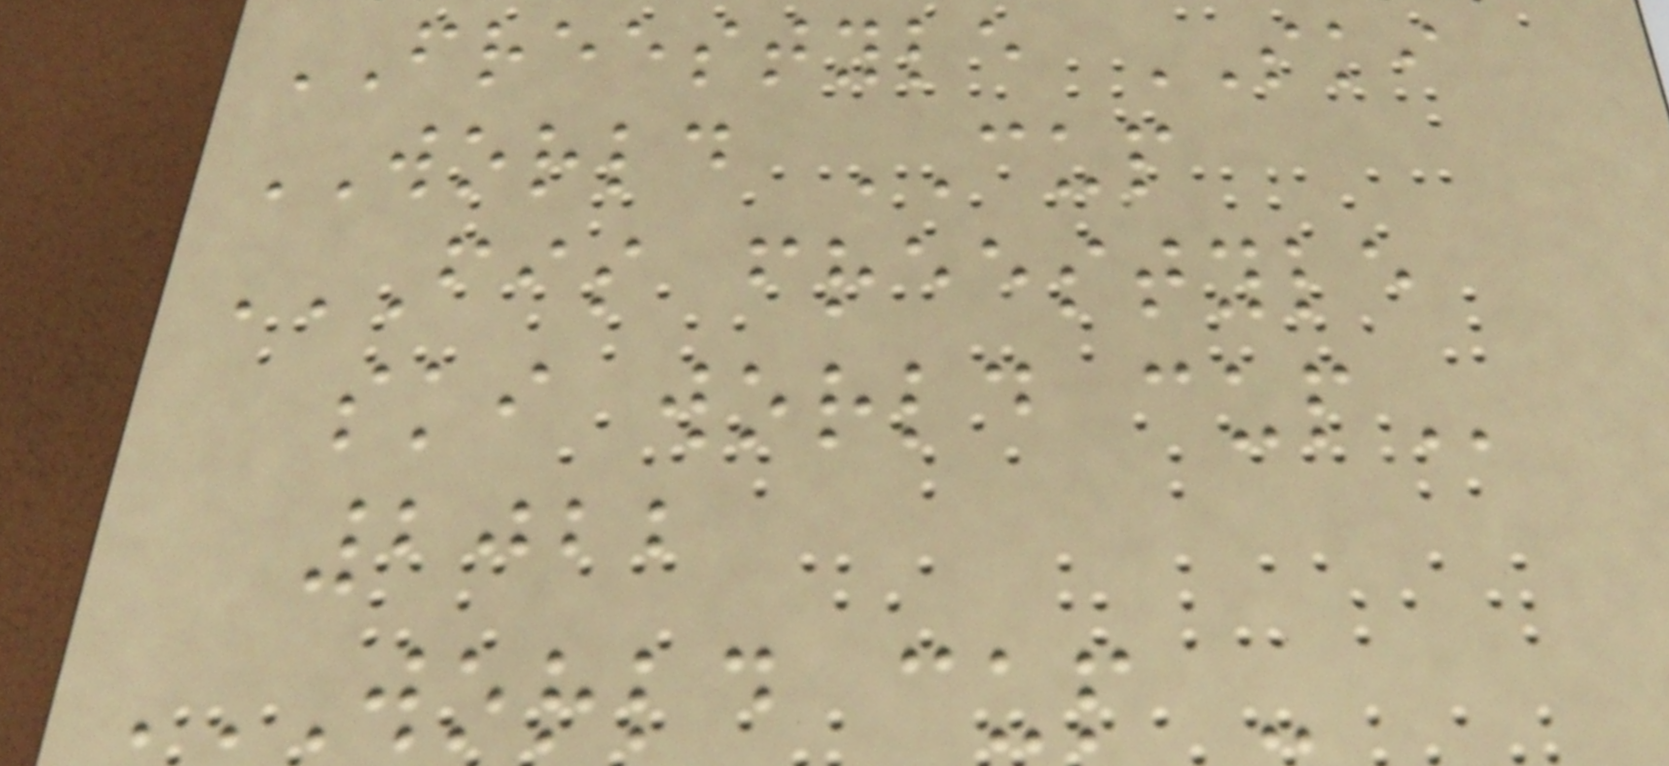FREESTYLE SKI
WORLD CUP
FIS FREESTYLE
SKI WORLD CUP
2022
WORLD CUP -
